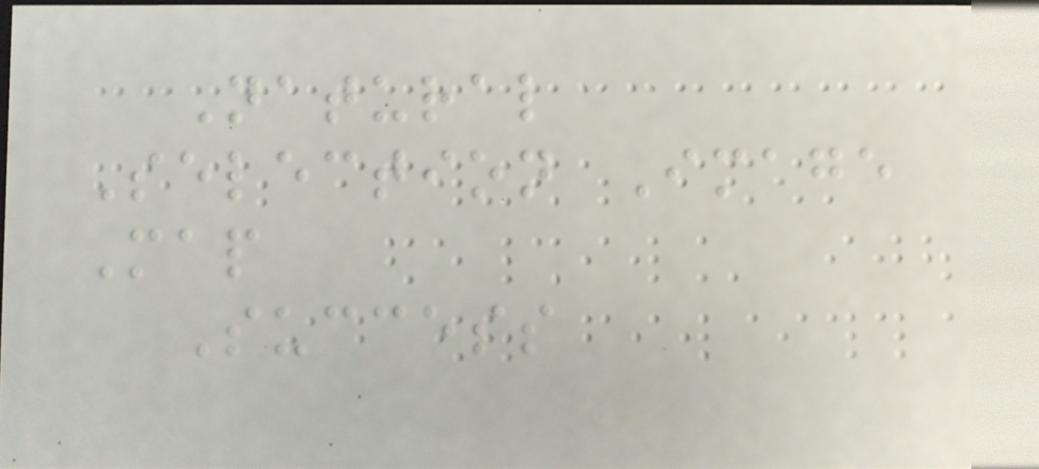Natural
Selection Image
Map
Success
